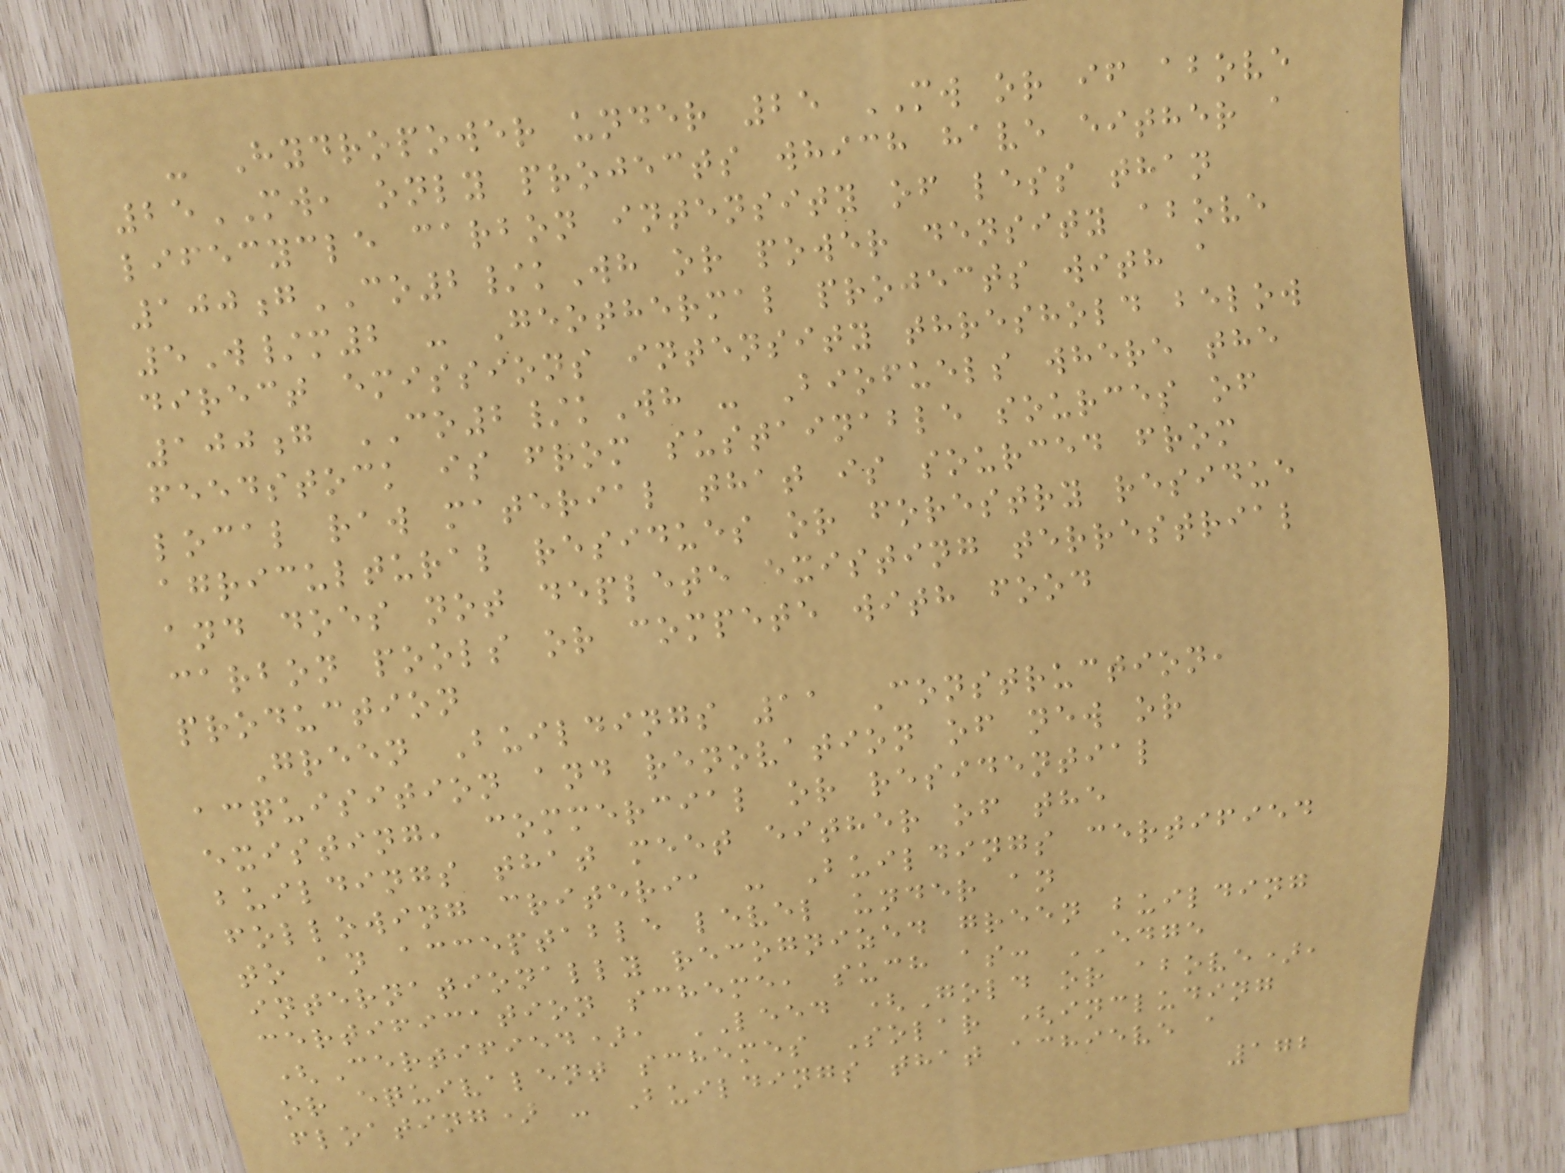- Hydropower under 25 MW or if above
25MW, only projects which have either a
lifecycle carbon intensity of less than
100gCO2/kWh or power density above
5W/m2 - Geothermal projects with a
direct emissions intensity threshold below
100g CO2/kWh - Biofuels where the
feedstock is from sustainable sources of
local raw material that is sourced from
agricultural residues or forestry residue
and does not deplete existing terrestrial
carbon pools or compete with food
production
Green Buildings 11 Construction,
acquisition and renovation of new or
existing, commercial or residential
buildings that meet either of the
following criteria - Buildings certified
to an acceptable level under an
internationally recognized green building
certification scheme, such as: EDGE
(Certified), LEED (Gold or above),
or equivalent schemes Solar (including
floating) - Buildings that achieve a
172
